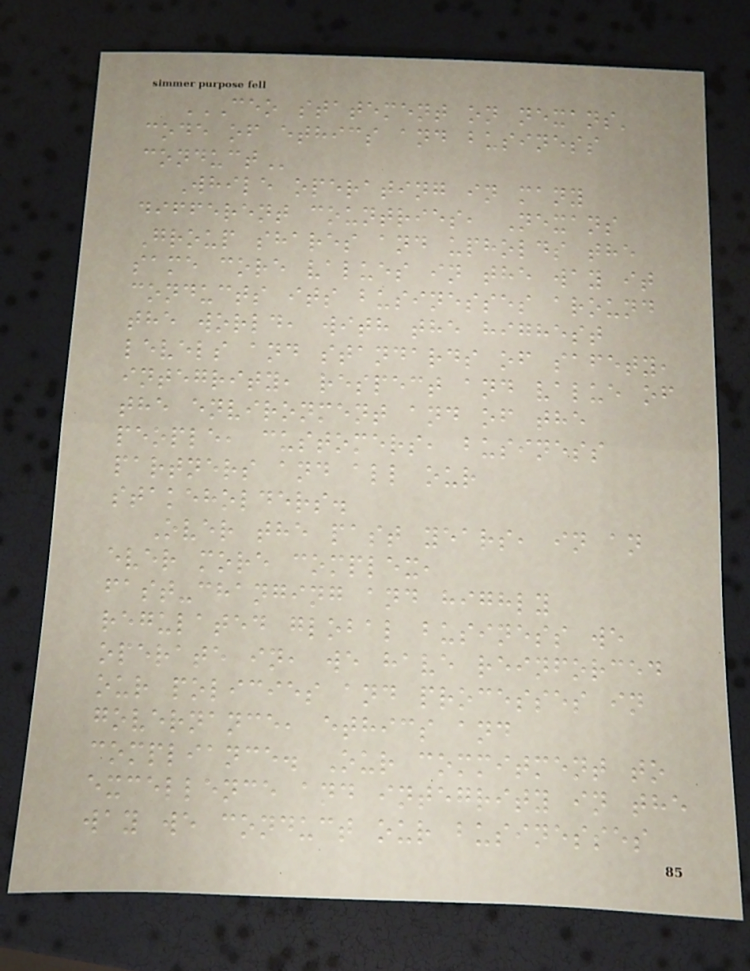CEO STATEMENT ON NEXANS'
CODE OF ETHICS AND BUSINESS
CONDUCT
While operating in many
different countries, Nexans
Group shares and upholds the
same core values in the way it
conducts its businesses around
the world, with the highest
levels and standards of safety,
integrity, respect and value of
the environment and of the
people, customers, business
partners and all our
stakeholders.
Over the past years, in an
ever more complex,
fast-changing and highly
regulated global business we
operate in, we have reinforced
our policies and processes in
governance, ethics and
compliance. Our commitment to
excellence and integrity in the
way we conduct our businesses
